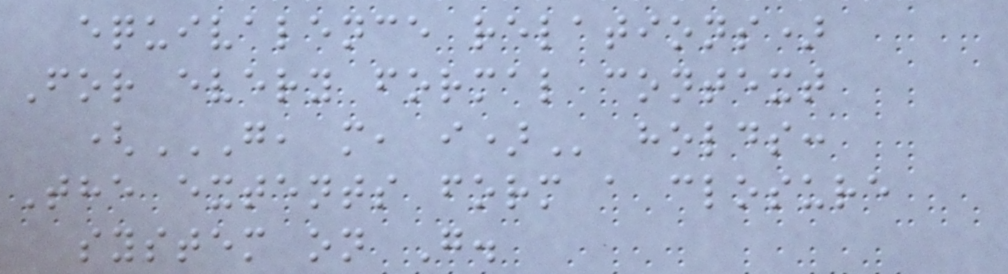equivalence relations)
For every formal context
(G, M, I) holds:
The extents form a closure
system on G.
